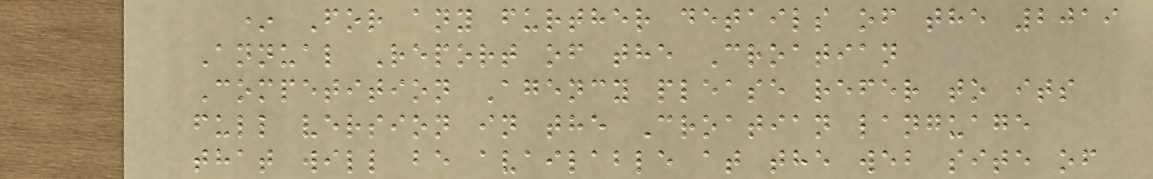* For any further details of the 2019
Annual Report of the Croatian
Competition Agency please refer to its
full version in the Croatian language
that will be available at the web site of
